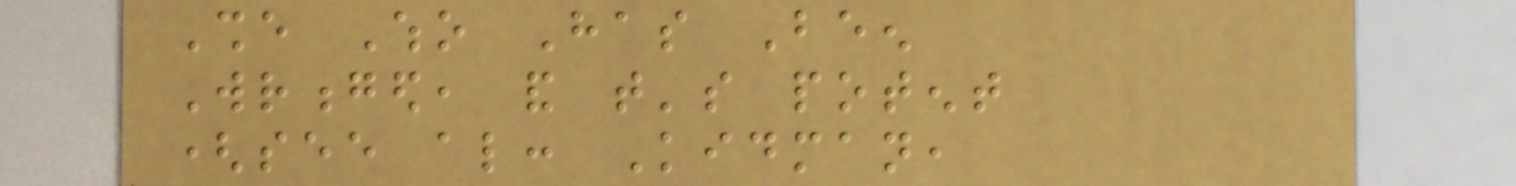She Who Has Been
Wronged, and that's potent
(see also: Kidman,
